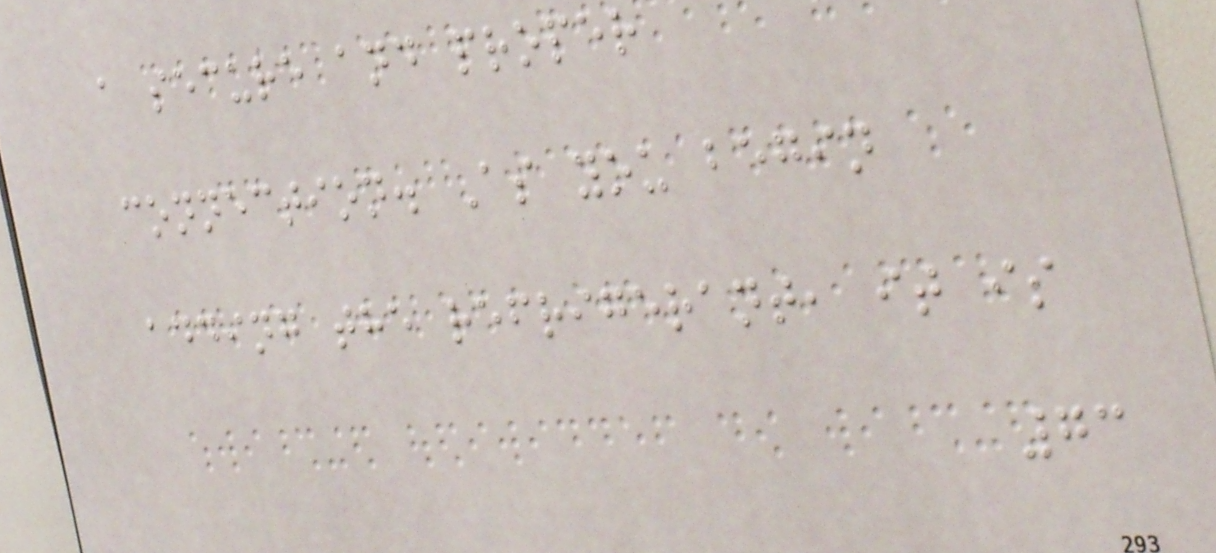a secure and proper
connection. As you begin
adding the refrigerant, it is
73
